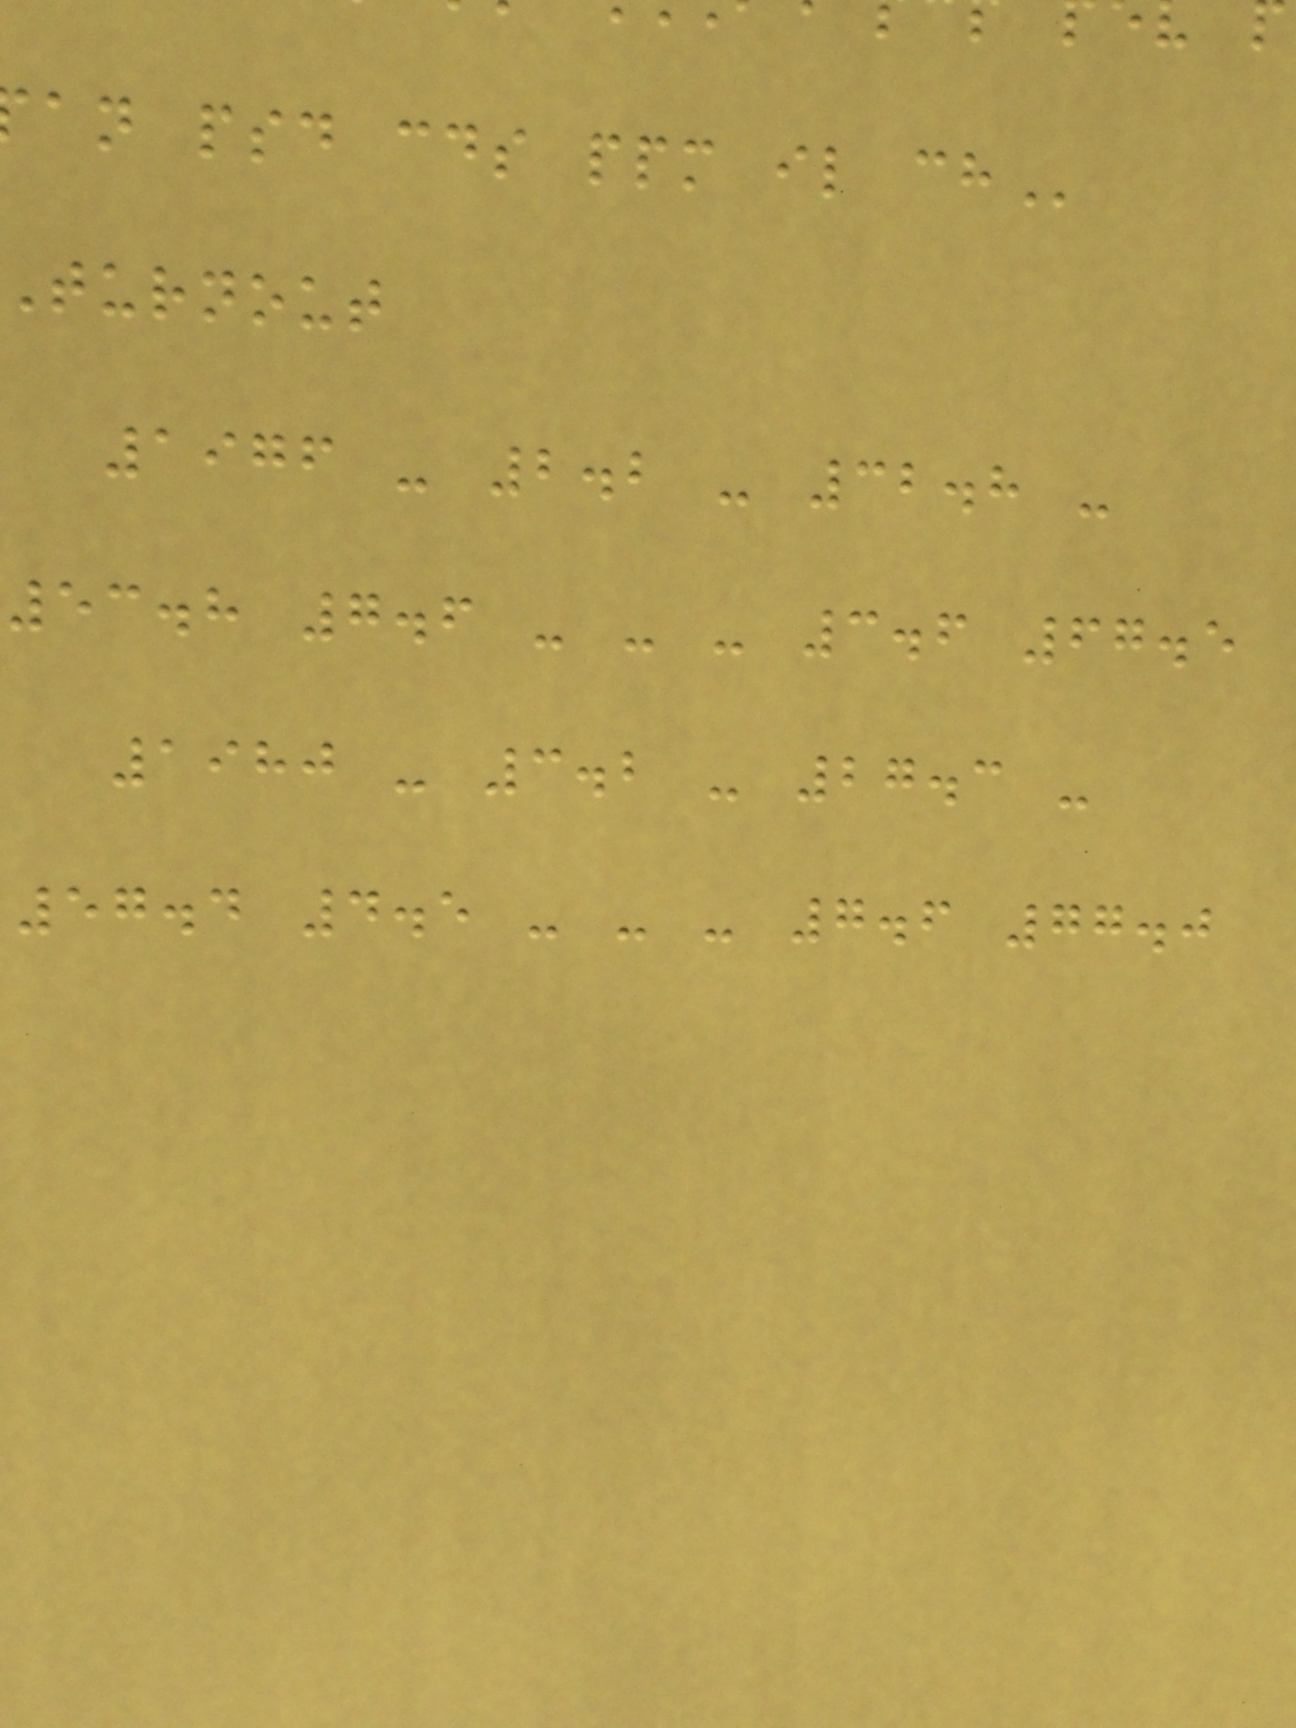an psd cds ppm il
turnout
1976 - 2.2 - 32.8 -
53.8 7.6 - - - 3.6 67.5
1980 - 3.2 - 27.3 -
57.4 4.5 - - - 7.6 77.0
